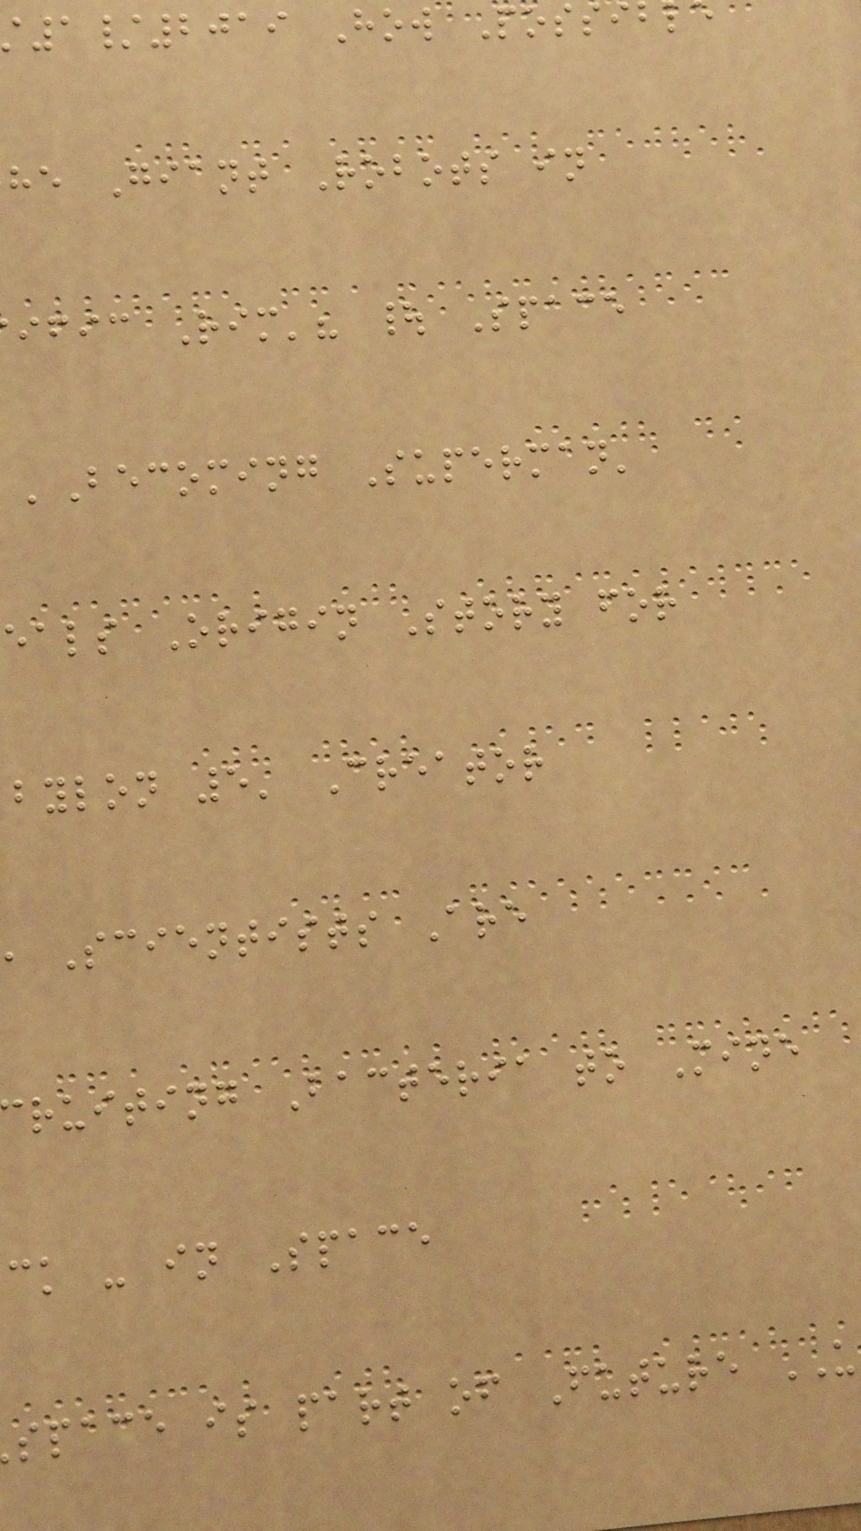1/2019 How Possi
he Giant Robots in
ific Rim'? | Space
'Becoming Superman'
eals Origin Story for
bylon 5' Creator
Scientists Are
ruiting Bacteria to Mine
ck - in Space
space is part of Future
